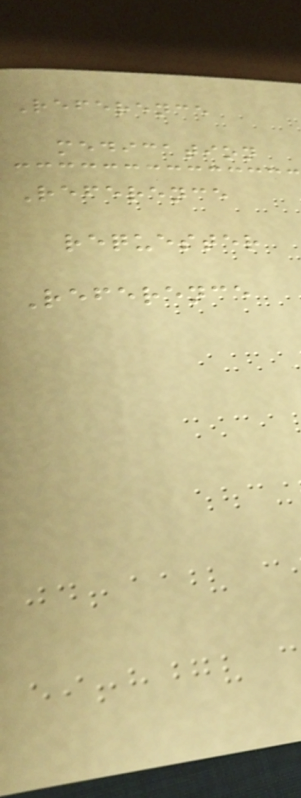Reference
medication
Reference
requester
Reference
